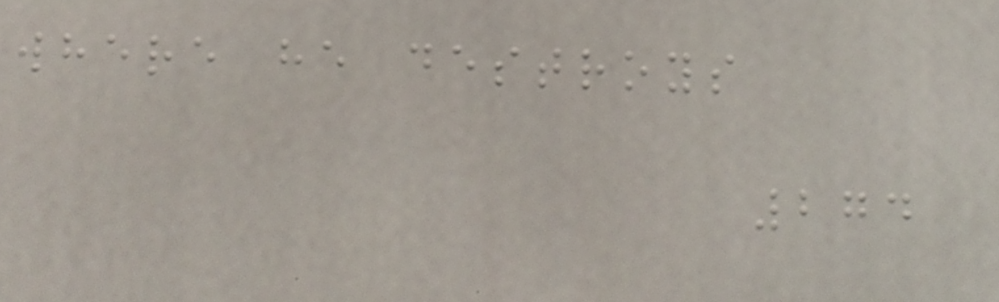where he destroys
274
